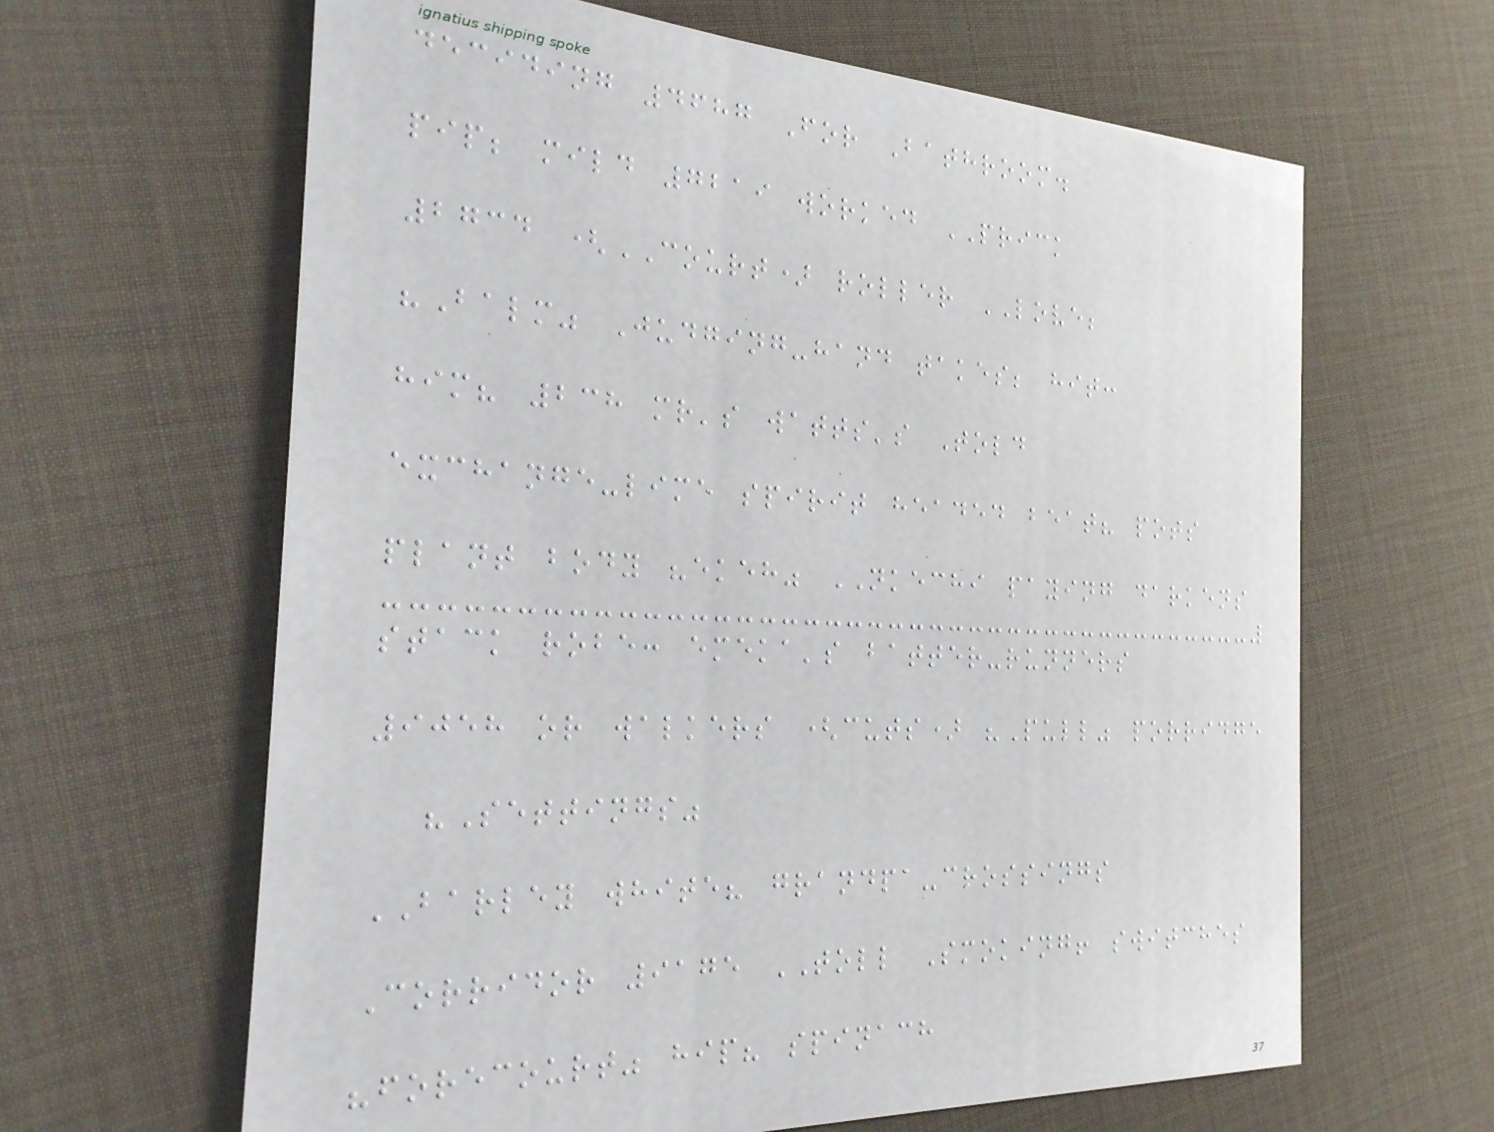deciding 4687 For Bathroom.
pip; mild 7219 worked PRICK
2734 (COURT) roller LOVE;
"Balm" Judging-hand takes; hit:
him? 238 mr's watts's Told
exchange-lime spirit headed beat? pots
plant body "ekeh" NKECHI paying darkens
stack robe: emeka's batter-runners
9058 or walkers (cuts) "Pull" porridge
"Settings"
BARLEY white? grandpa-crossings
Corridor 9175 TOLL Smoking! switches
"forecourt" hip? spinach
